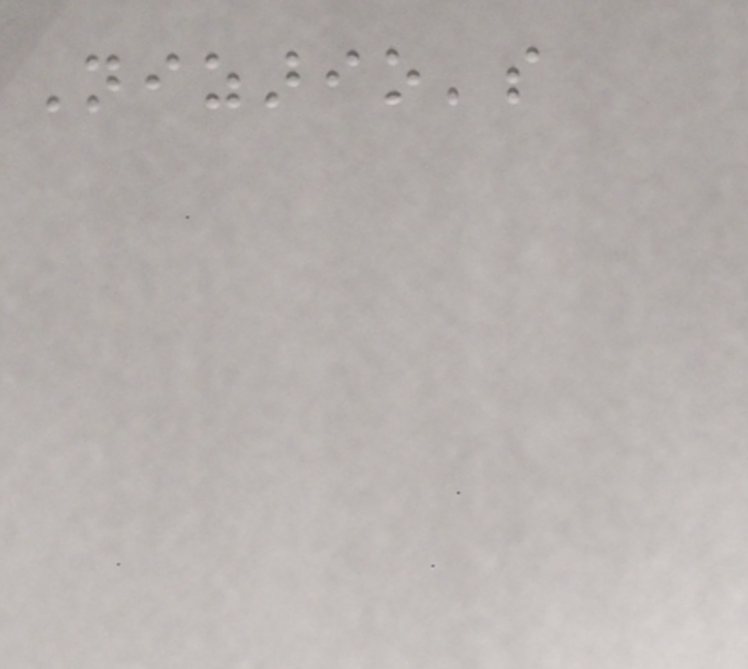Nizario's
